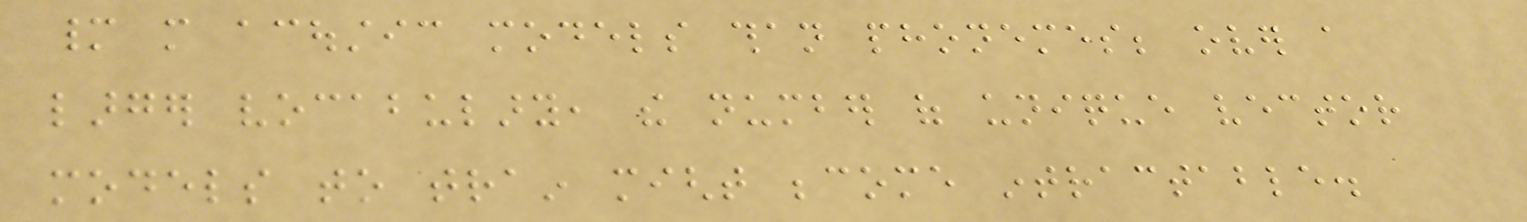many more acoustic models than phonemes; over a
larger vocabulary, the number of unique vector
models to train might become intractable.
